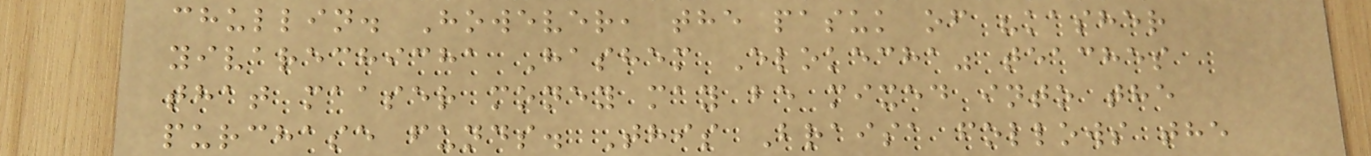chullin. However, the pasuk of "kasher
yivarechicha Hashem Elokecha" teaches
that maaser money may be mixed into the
purchase funds. This Braisa follows the
